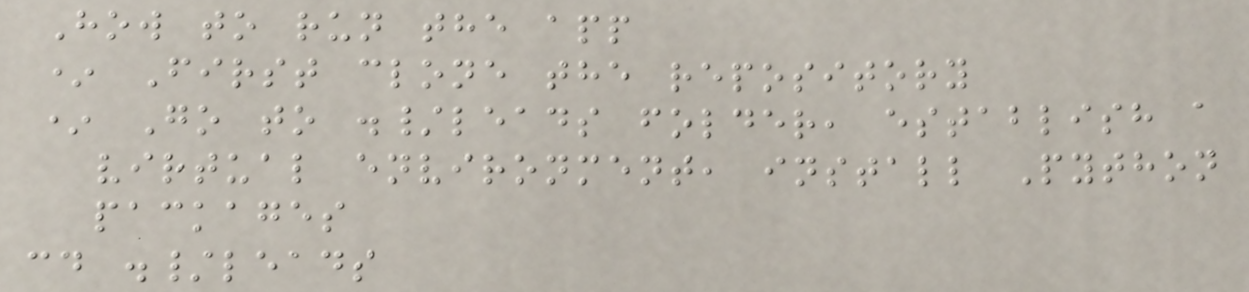How to run the app
* First clone the repository
* Go to ./leads folder, establish a
virtual environment, install Python
packages
cd ./leads
